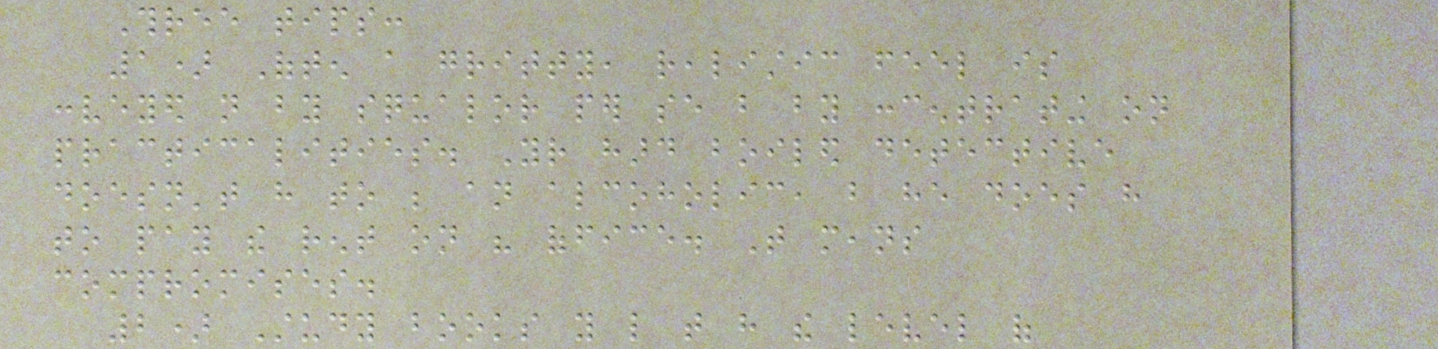Three tips:
1) Often a gritty, realistic feel is
conveyed not by squalor per se but by concentrating on
practicalities. Your hard boiled detective
doesn't have to be an alcoholic, but he does have
to pay the rent on his office. That means
compromises.
2) Study books you like that have the level of
